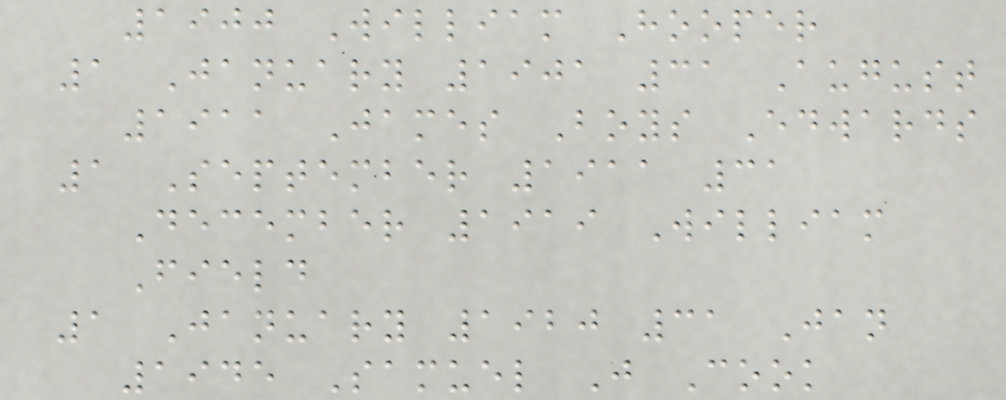1900 William Hooper
1 January 1901 31 August
1911 James Boys Edwards
1 September 1911 31
December 1919 William
Field
1 January 1920 31 Jan
1945 Samuel J Cook
